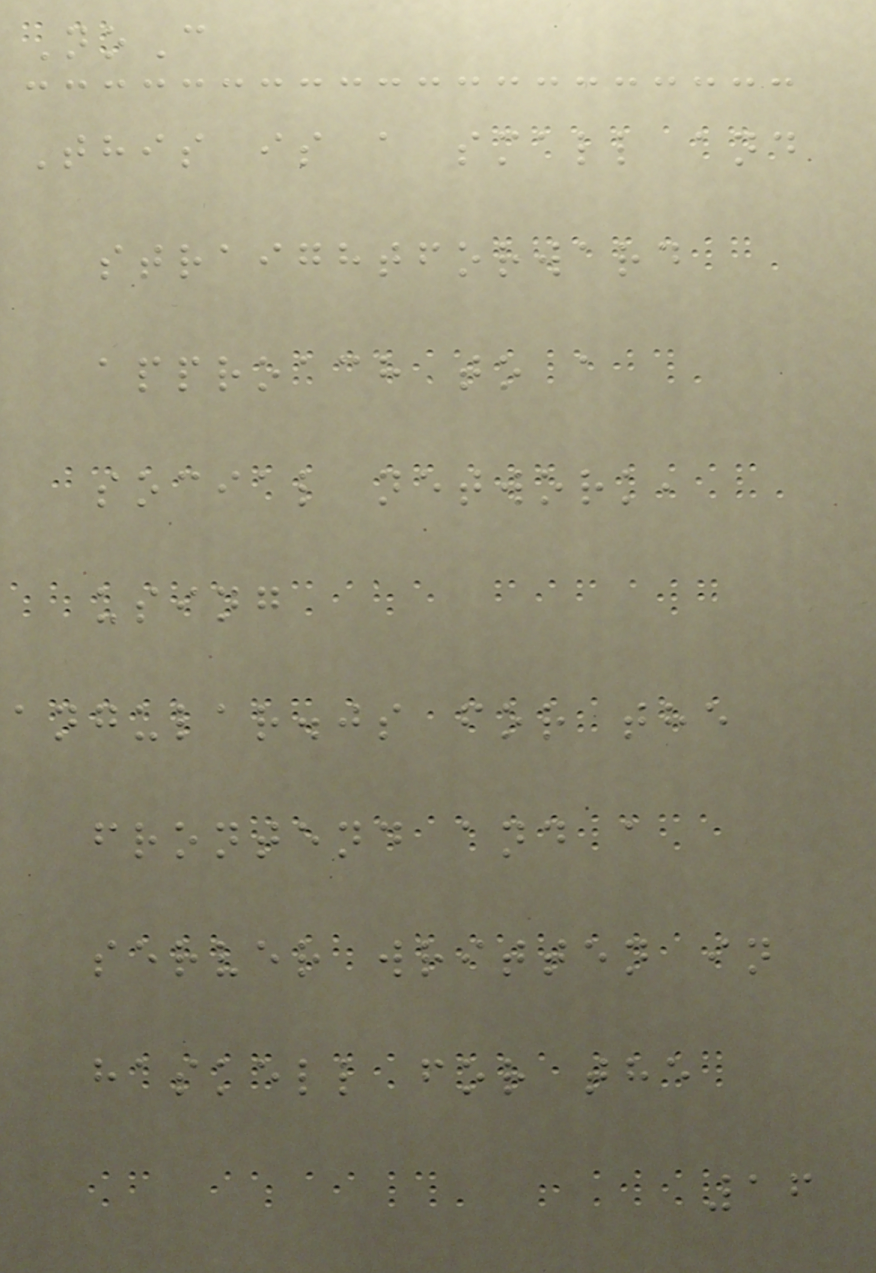NoC
This is a small and
straightforward
approach to a
social network,
using
angular.js for the
frontend and a
server written in
haskell for the
16
